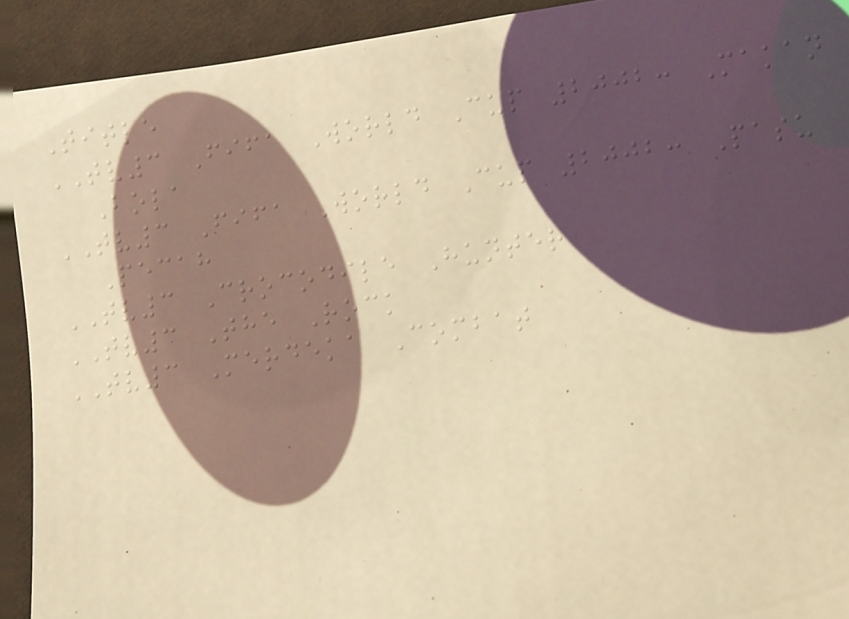Title
TV3 Fifa World Cup 2002: Makan
Bola
TV3 Fifa World Cup 2002: Pasu
Pecah
TV3 Crocodile Hunter
TV3 The Rock
TV3 Merdeka Combat
